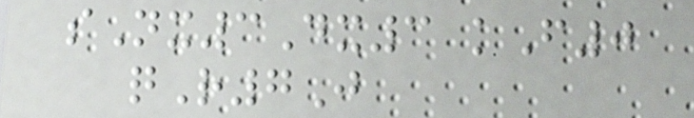sNx3Dx3 kF0
qR7J
